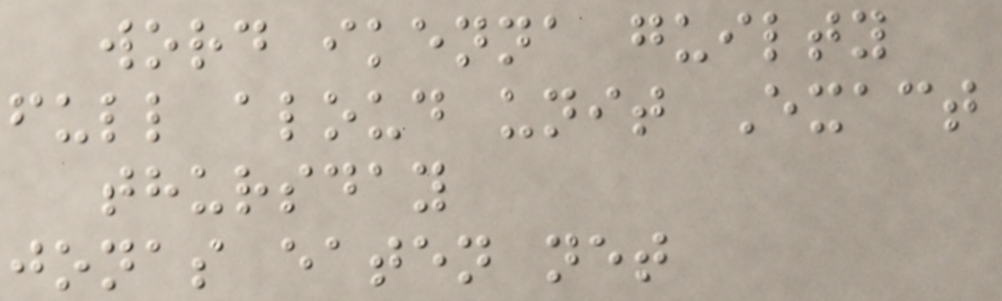word ikenna guilty
full aloud unit Exact
thursday
jonas eaten net
